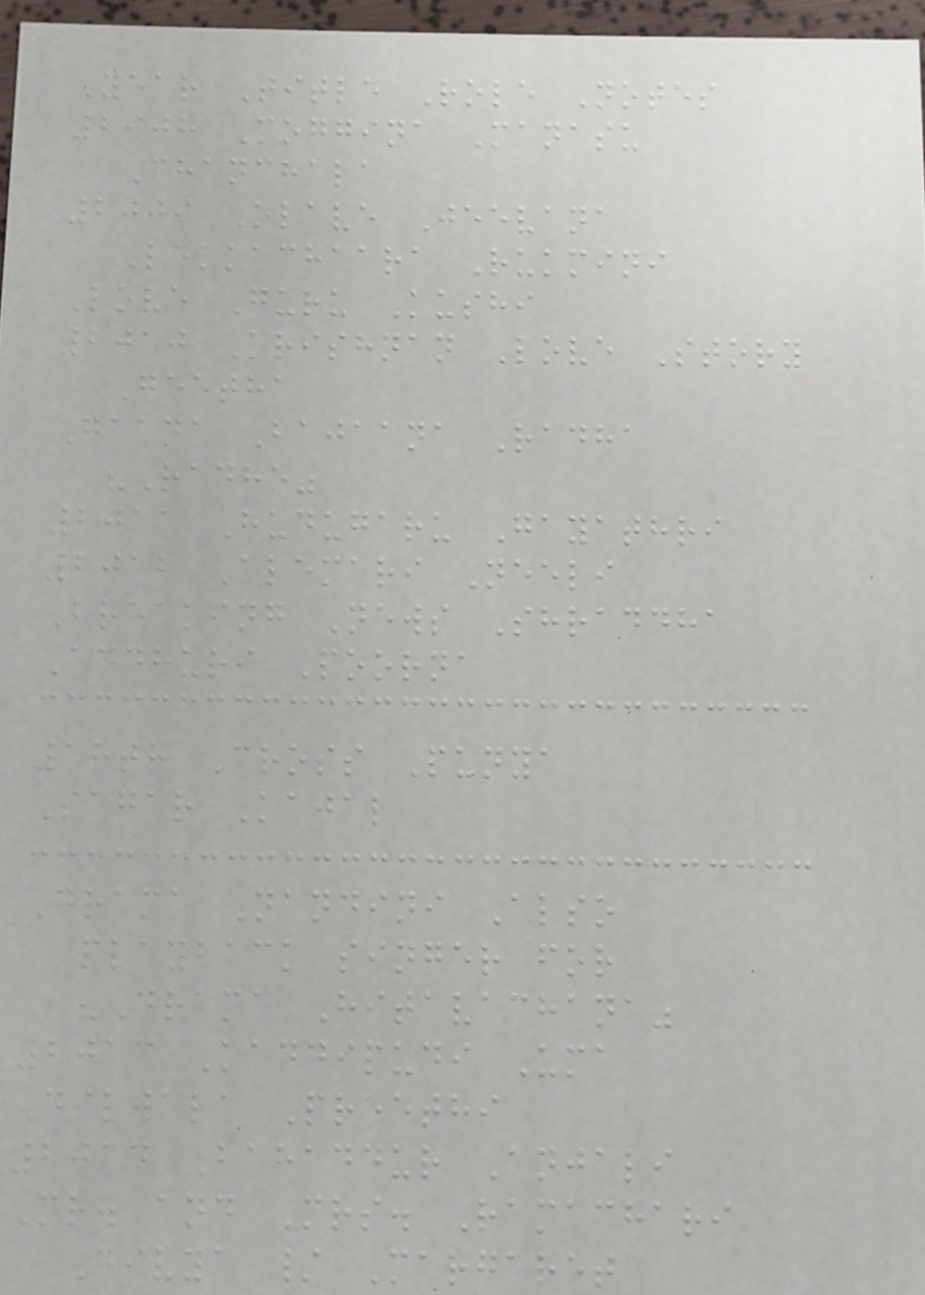Year Title Role Notes
2008 Moggina Manasu
Chanchala
2009 Olave Jeevana
Lekkachaara Rukmini
Love Guru Kushi
2010 Krishnan Love Story
Geetha
Gaana Bajaana Radha
"Radhe"
2011 Hudugaru Gayathri
2012 Alemari Neeli
Breaking News Shraddha
Addhuri Poorna
18th Cross Punya
Sagar Kajal
Drama Nandini Also
playback singer for
"Drama Hitavachana"
2013 Kaddipudi Uma
Dilwala Preethi
2014 Bahaddur Anjali
Mr. and Mrs. Ramachari
Divya / Margaret
